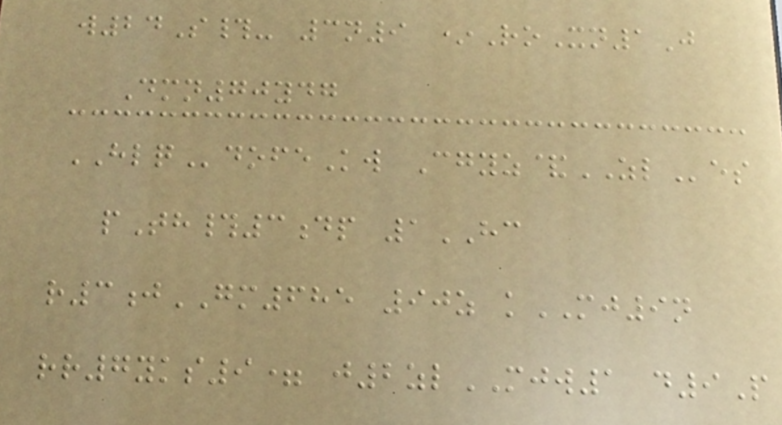w24S#- 3n9 *RoXn1J
Dmn70ydg
HLQdofeKw Cgyz&ZLes
pTh#3dp 1HC
r3jGM685 90z kMJ9n
rr7yks9= j2zlMJW1 d9P
